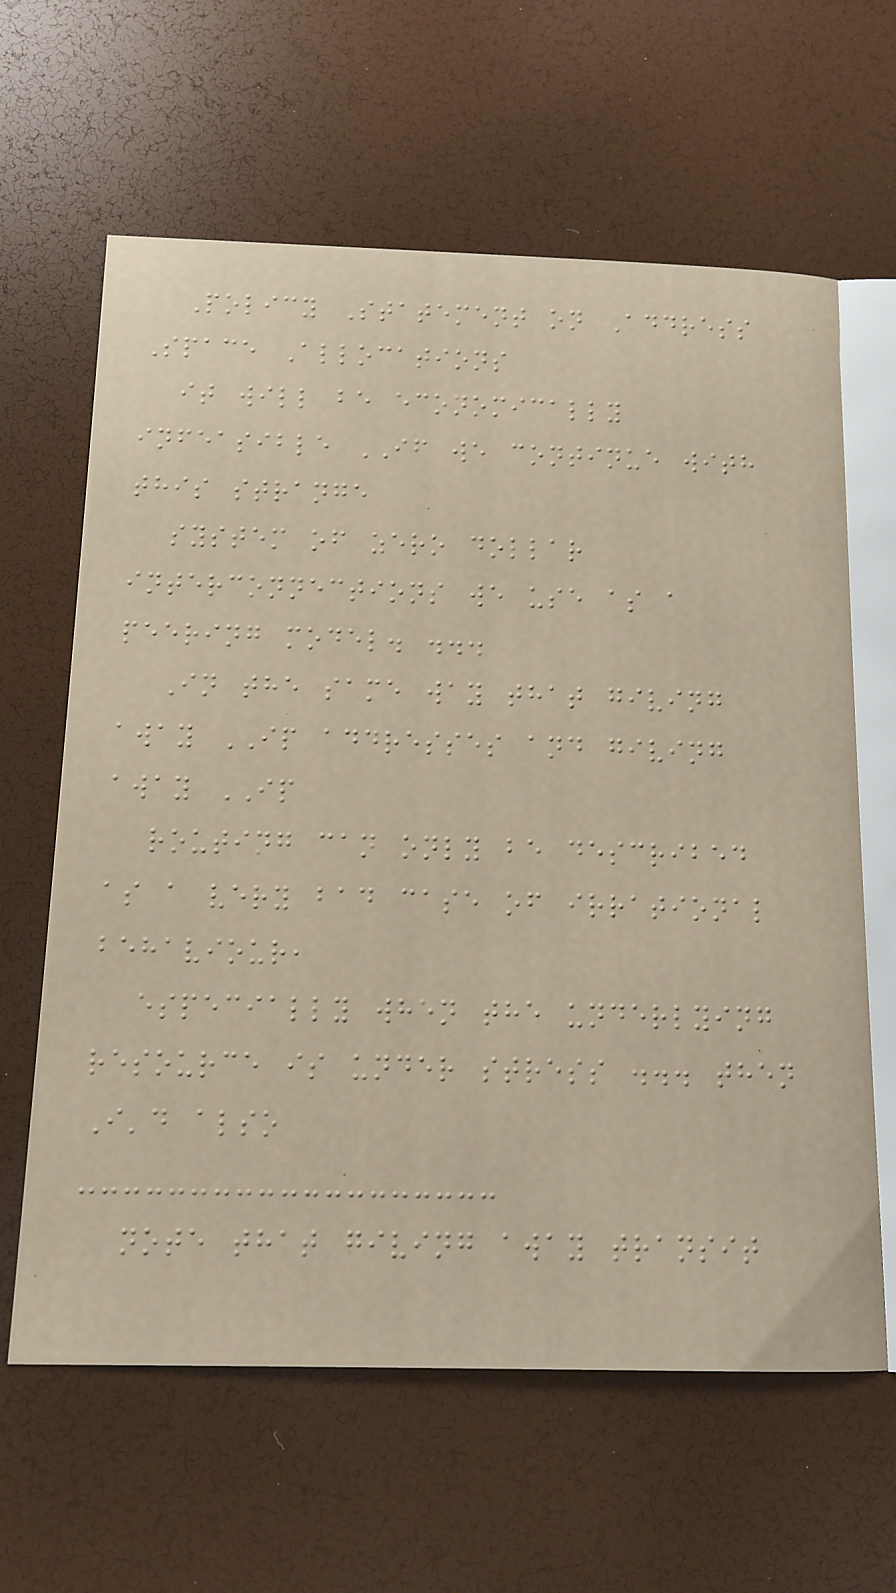Policy Statement on Address
Space Allocations
it will be economically
infeasible IF we continue with
this strange
system of zero dollar
interconnections we use as a
peering model. ...
In the same way that giving
away IP addresses and giving
away IP
routing can only be described
as a very bad case of irrational
behaviour,
especially when the underlying
resource is under stress ... then
I'd also
note that giving away transit
